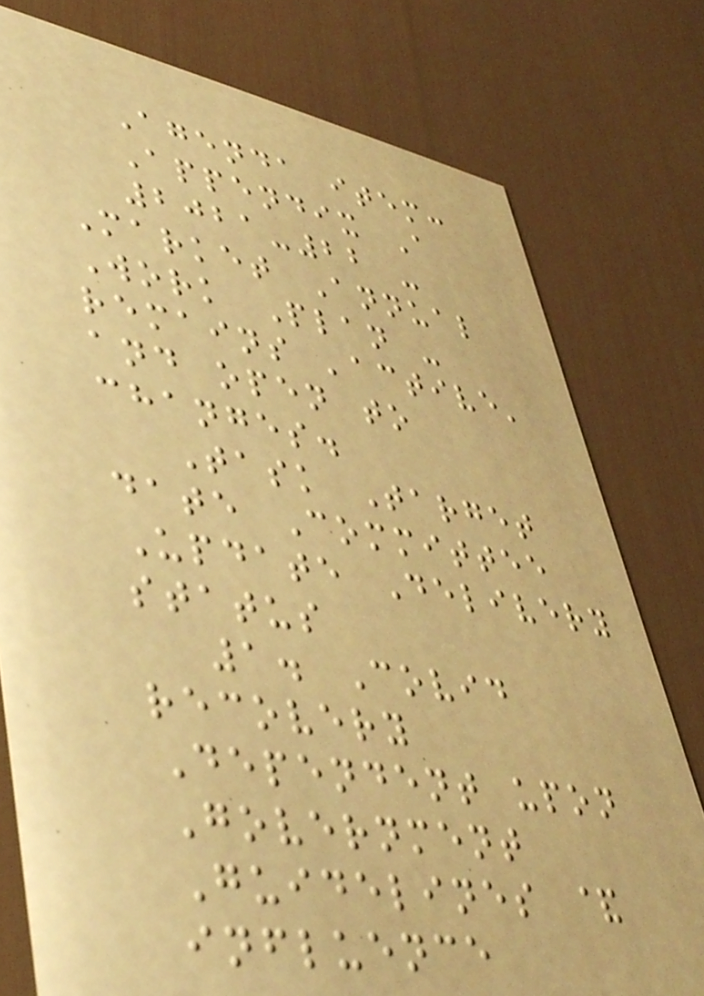Agenda item:
Appendix A
2021-22 -
Market Annual
Work Plan -
remains 'active'
and open to
changes.
Task Target
date Committee
Update Delivery
status
1. Covid
recovery
Dependent upon
Government
Guidelines &
influence
